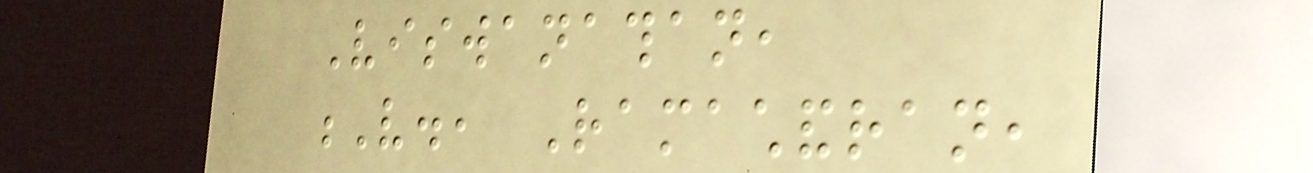Viswanathan,
V., Ramachandran,
